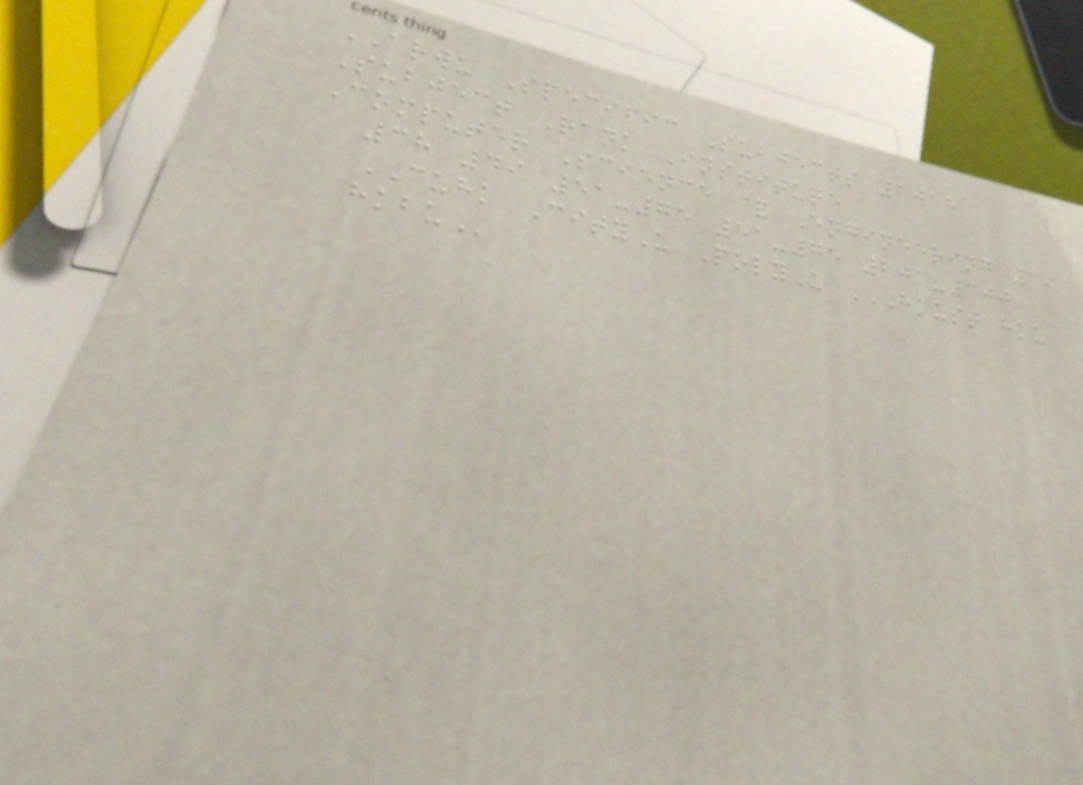ARWU Specific Subjects 2018
Subject Rank Institute
Computer Science & Engineering 19
38 49 51-75 51-75 201-300
CUHK CityU PolyU HKUST HKU
HKBU
